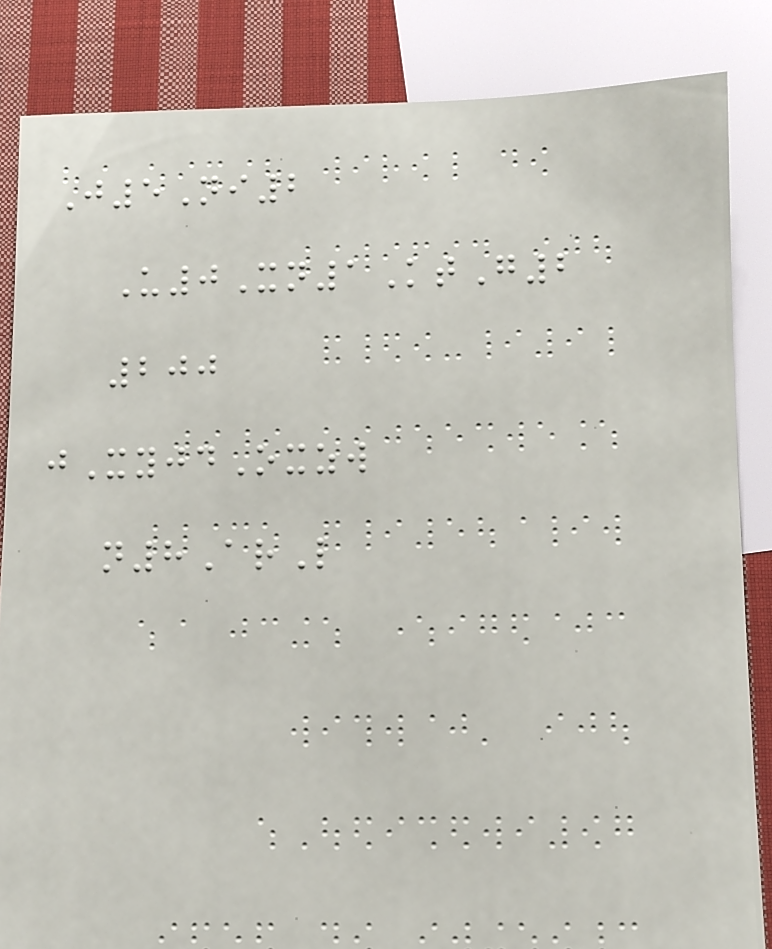J5Ni2
U0Xn1KtG2
200
jXyjdOxzw
n8ArL
